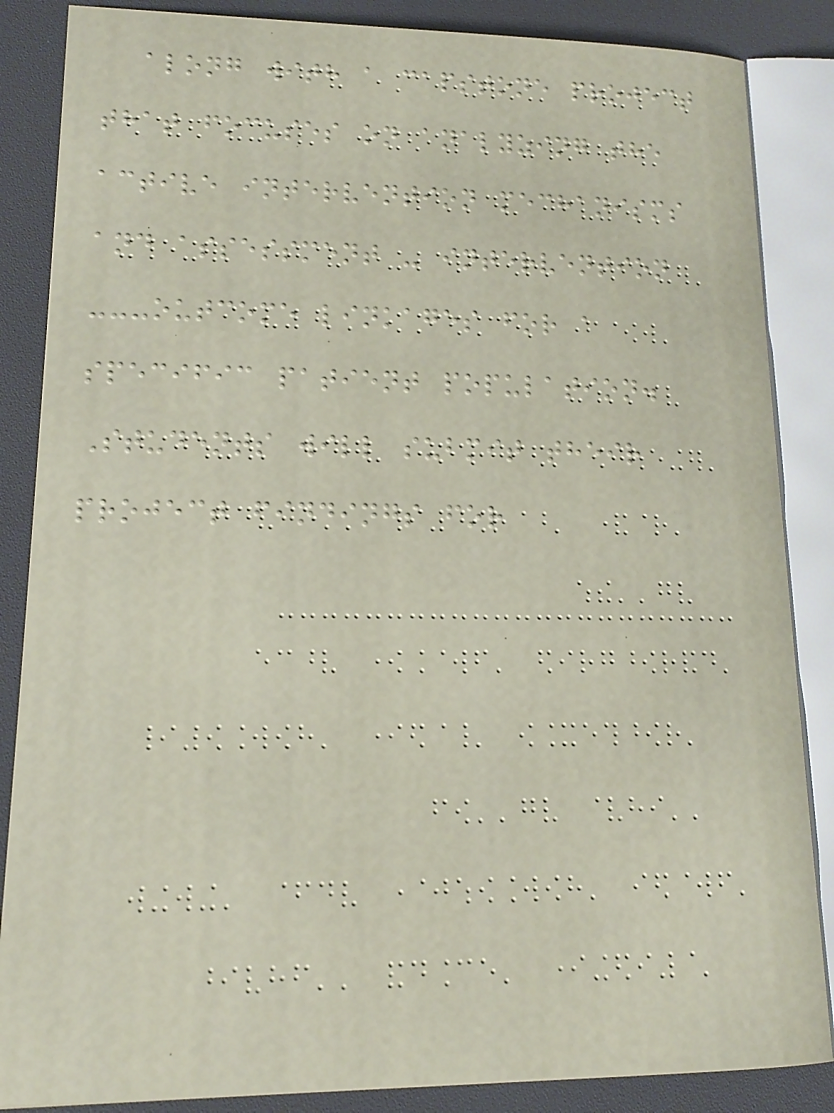along with a capstone project
that focuses on analyzing the
active intervention mechanisms
and assessment - intervention
---outcome linkages for a
specific patient population.
Students will submit their
project findings for
